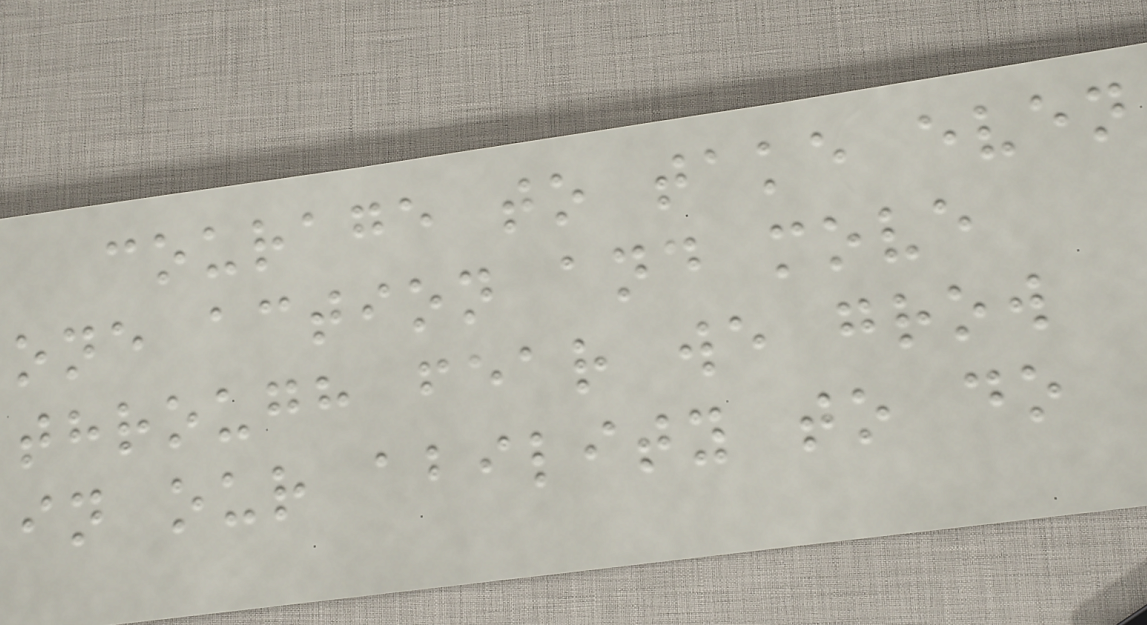courage to take even
one action and move
through fear we grow
in our ability to do
